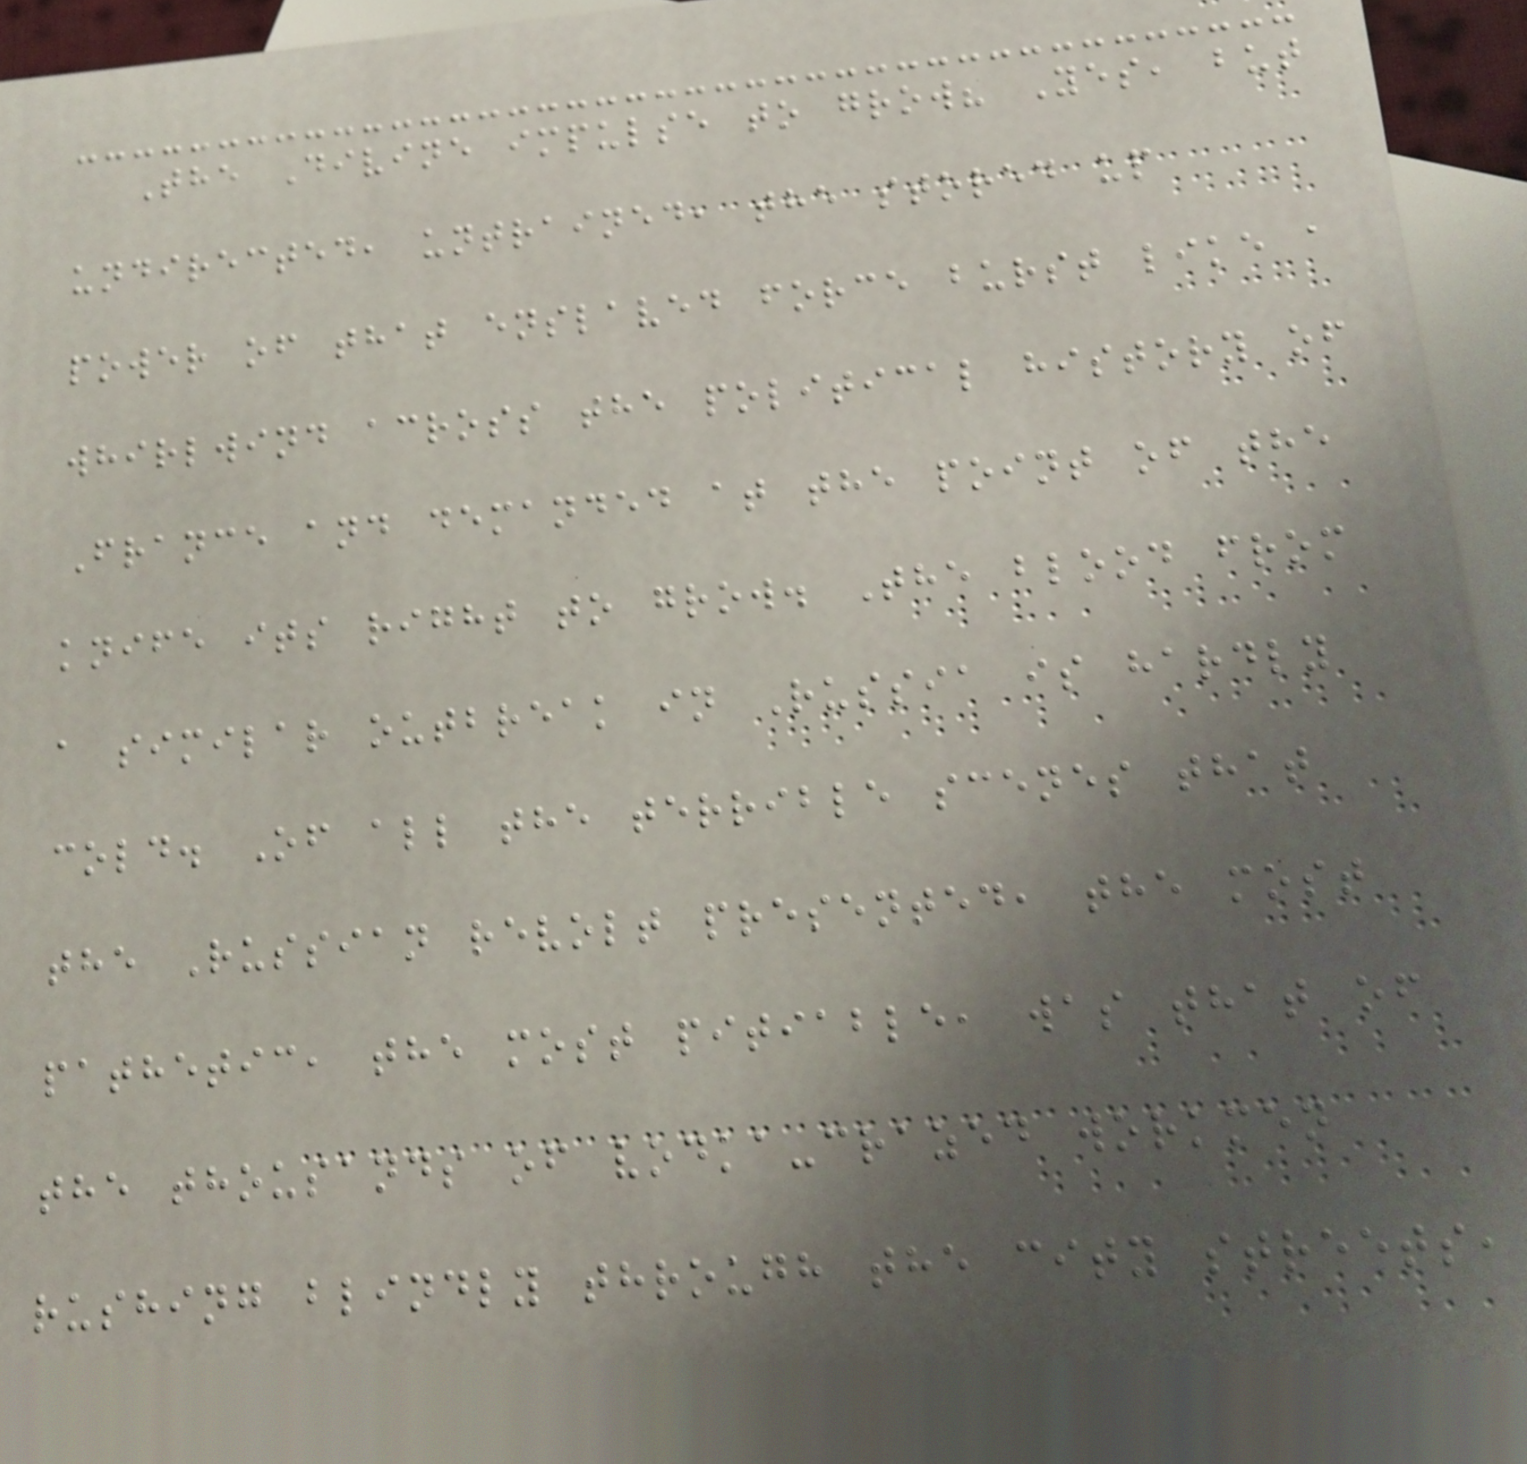The Divine impulse to grow? Yes, but
undirected, untrained, the stored up
power of that enslaved force burst like a
whirlwind across the political history of
France and demanded at the point of the
knife its right to grow. The blood from
a similar outbreak in Russia is hardly
cold. Of all the terrible scenes that
the Russian revolt presented, the most
pathetic, the most pitiable, was that of
the thousands of vodka-crazed workmen
rushing blindly through the city streets,
